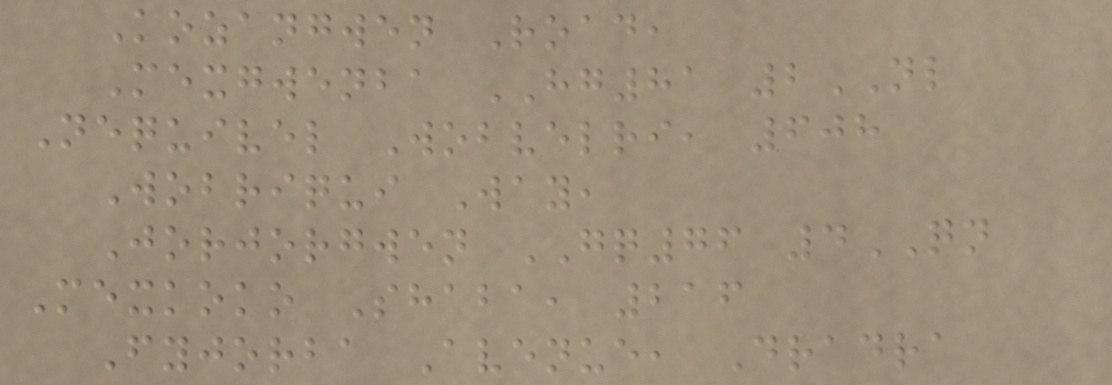Kozangwen Road,
Mexgwenba HG81 2NL
Nequivel Wobvelri, 608
Wobriqui Way,
Jorjorgwen GQ76 4QN
Mexkoko Shaba, 216
Fyjorba Avenue, Dradra
